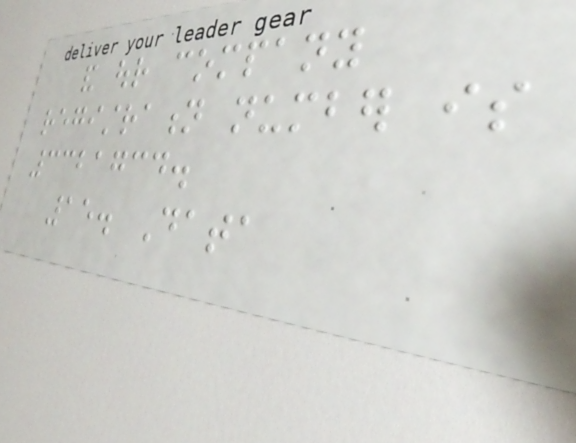and our company
registration number is
3321734.
15. Data
